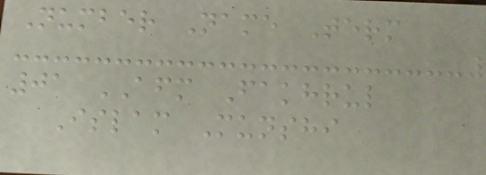Number Name Term
01 AFM Fakhrul
Islam Munshi
